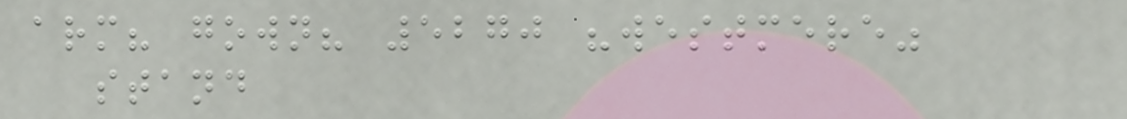arm? gown? 5270 "westmere"
stand
